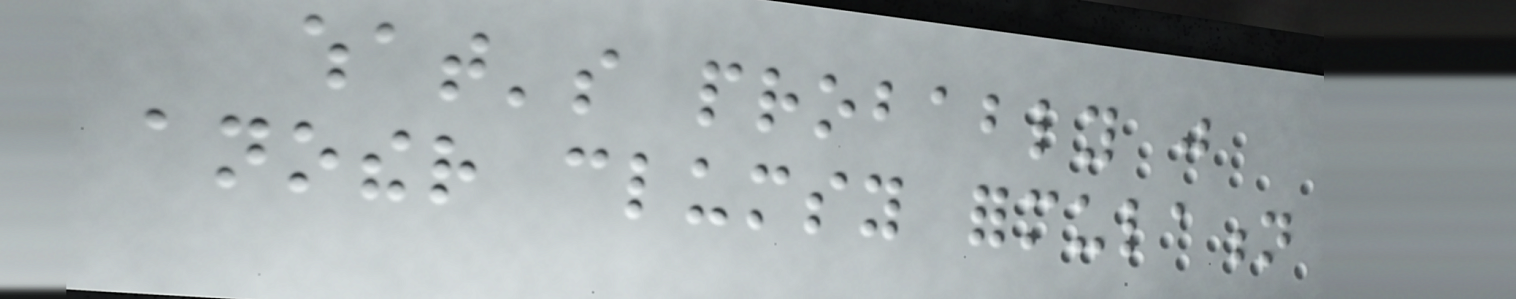what's probably just
another clumsy formulation
